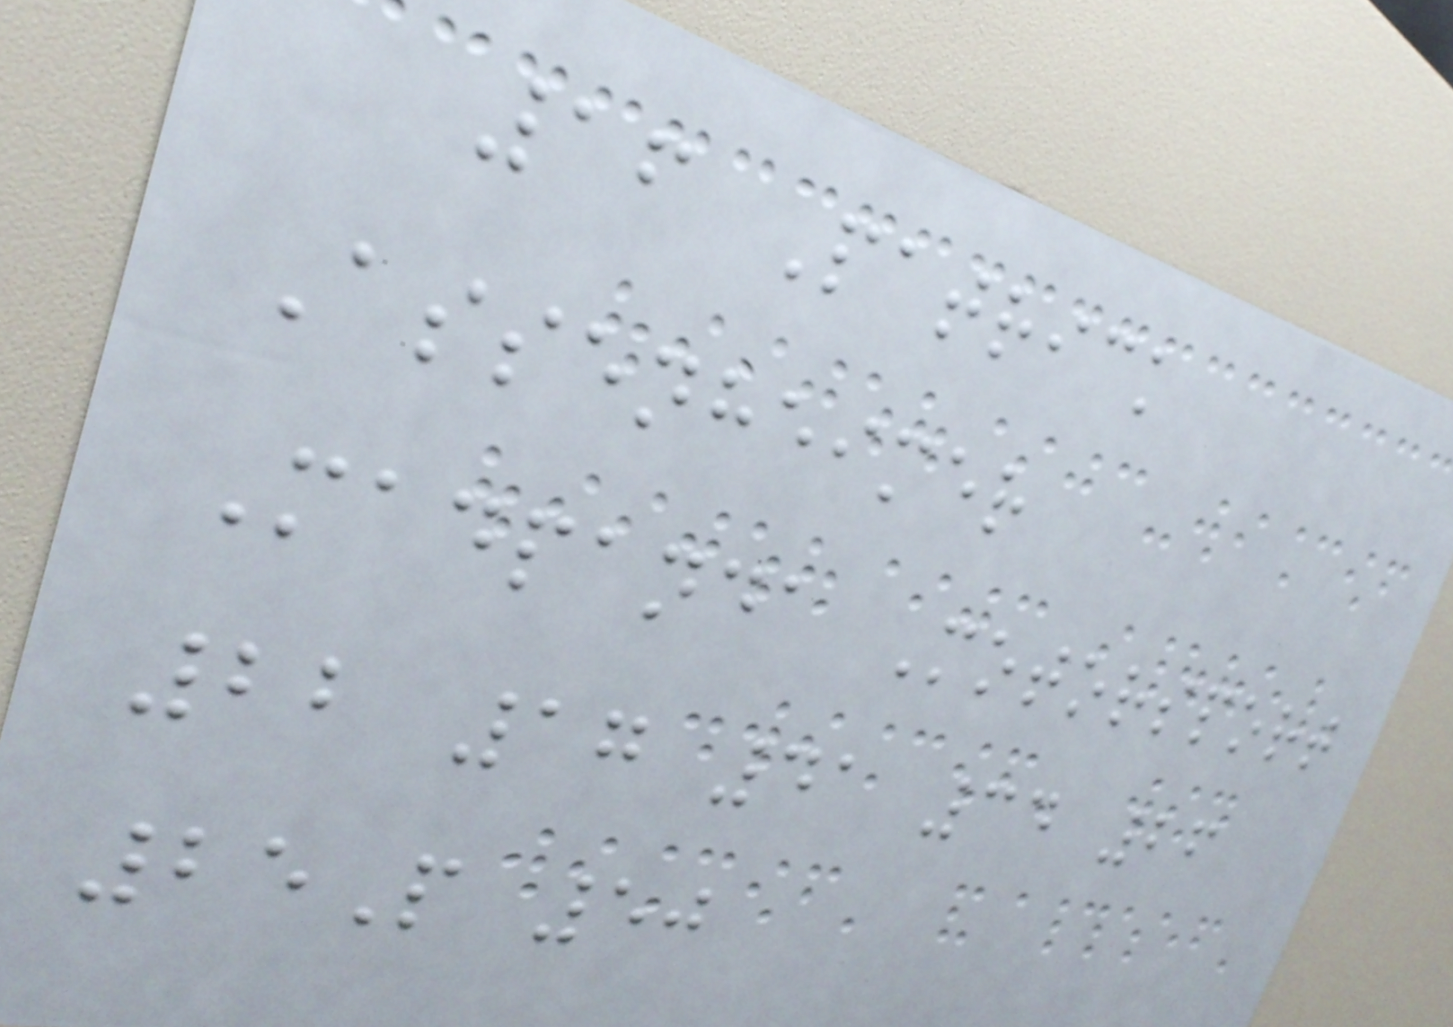16 Patrick
Assenheimer
Madpanda Motorsport
22 17 41 34 26
25P 50
